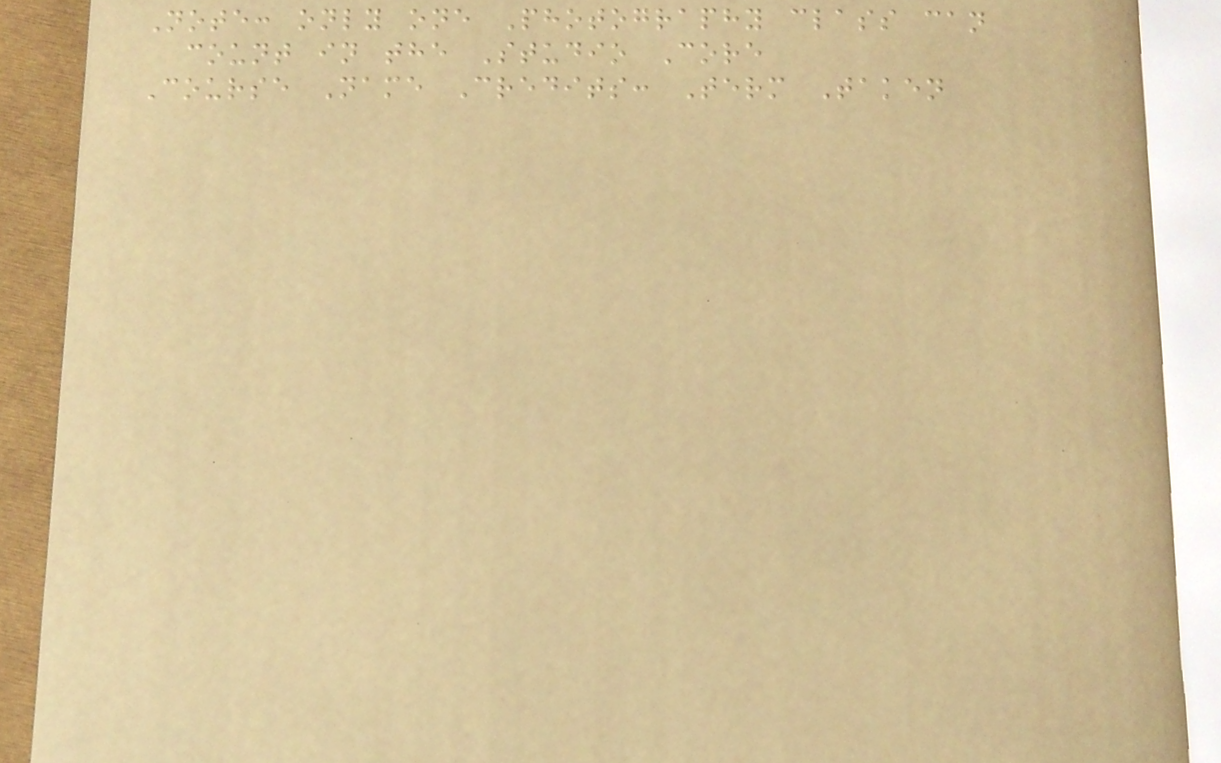Note: only one Photography class can
count in the Studio Core
Course Name Credits: Term Taken
